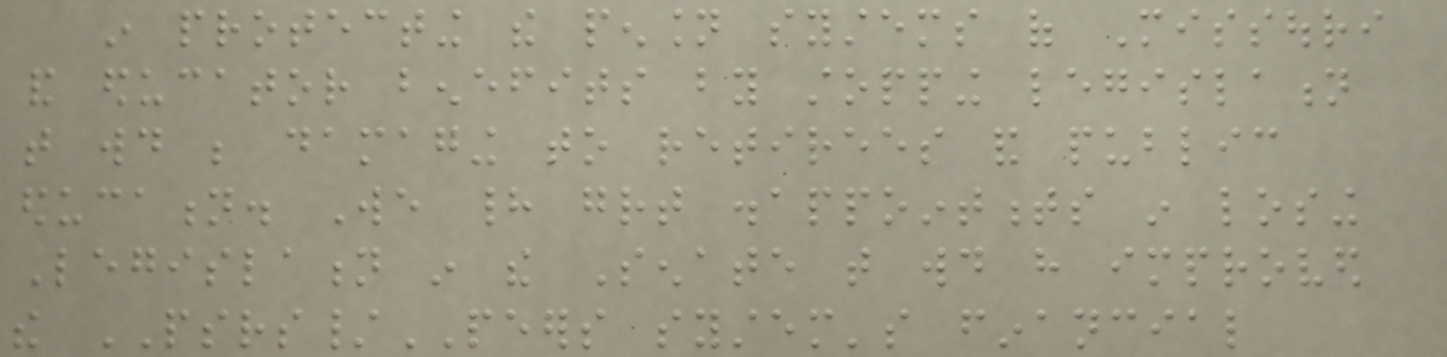in protecting the pension systems of Missouri
and educator benefits by stopping legislation
that would be damaging to retirees and public
education. We had great disappointments in losing
Legislation in the Senate that would have improved
the PSRS/PEERS system's financial
